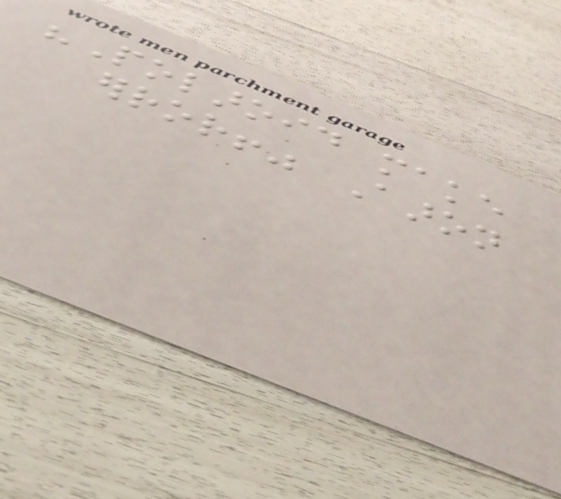"Polaroid make
error!" Aaron
